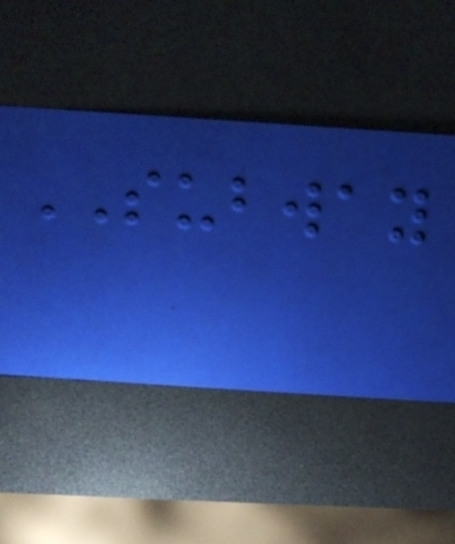SUBWAY
